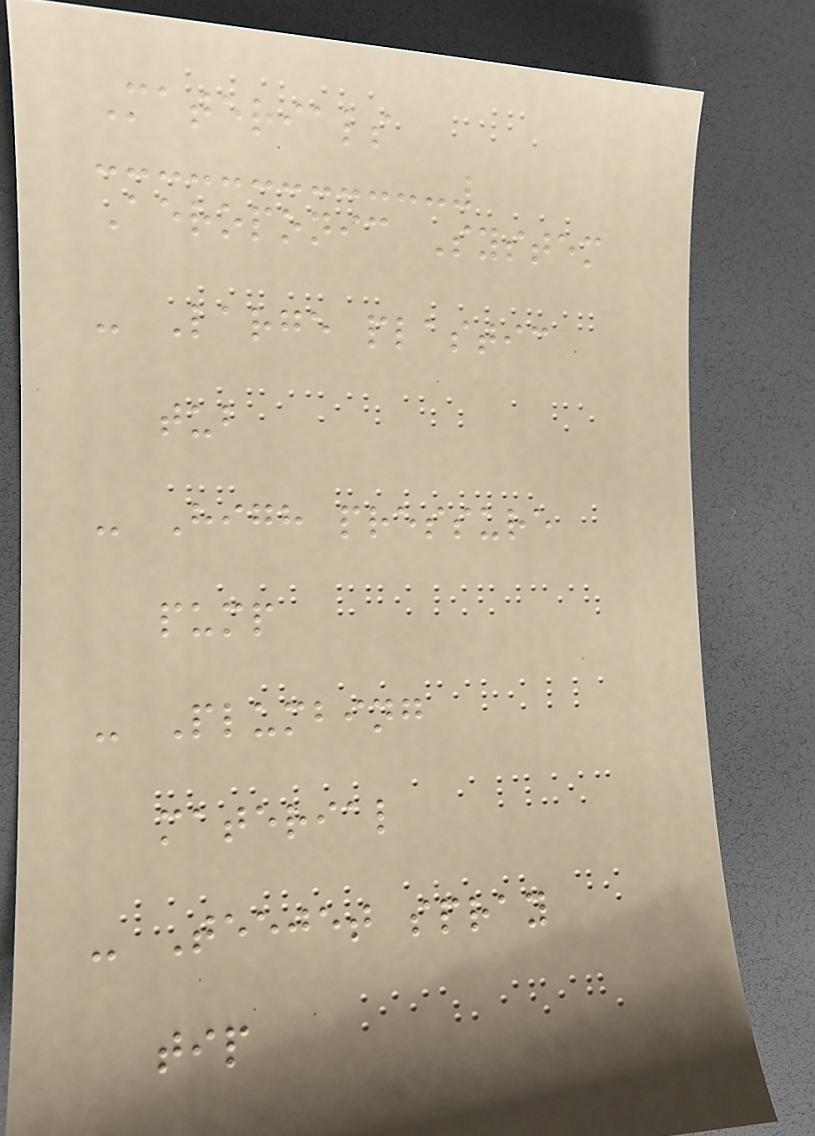Materials
Aeroponic System
- Large plastic
tub
- High pressure
pump
- Plumbing
material
- Teejet spray
tip
